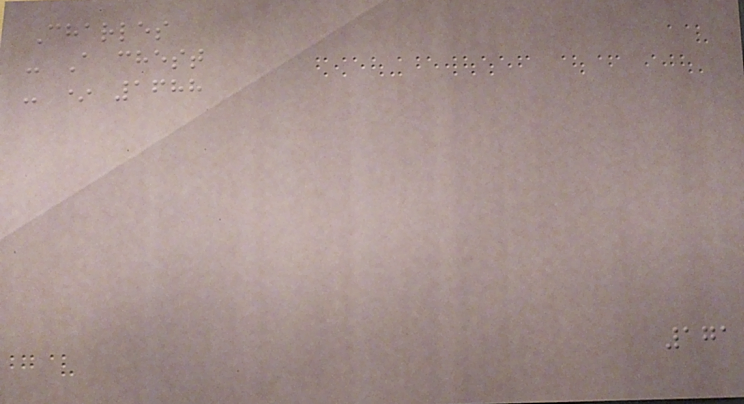Charles
- A chest
- * 1688
171
